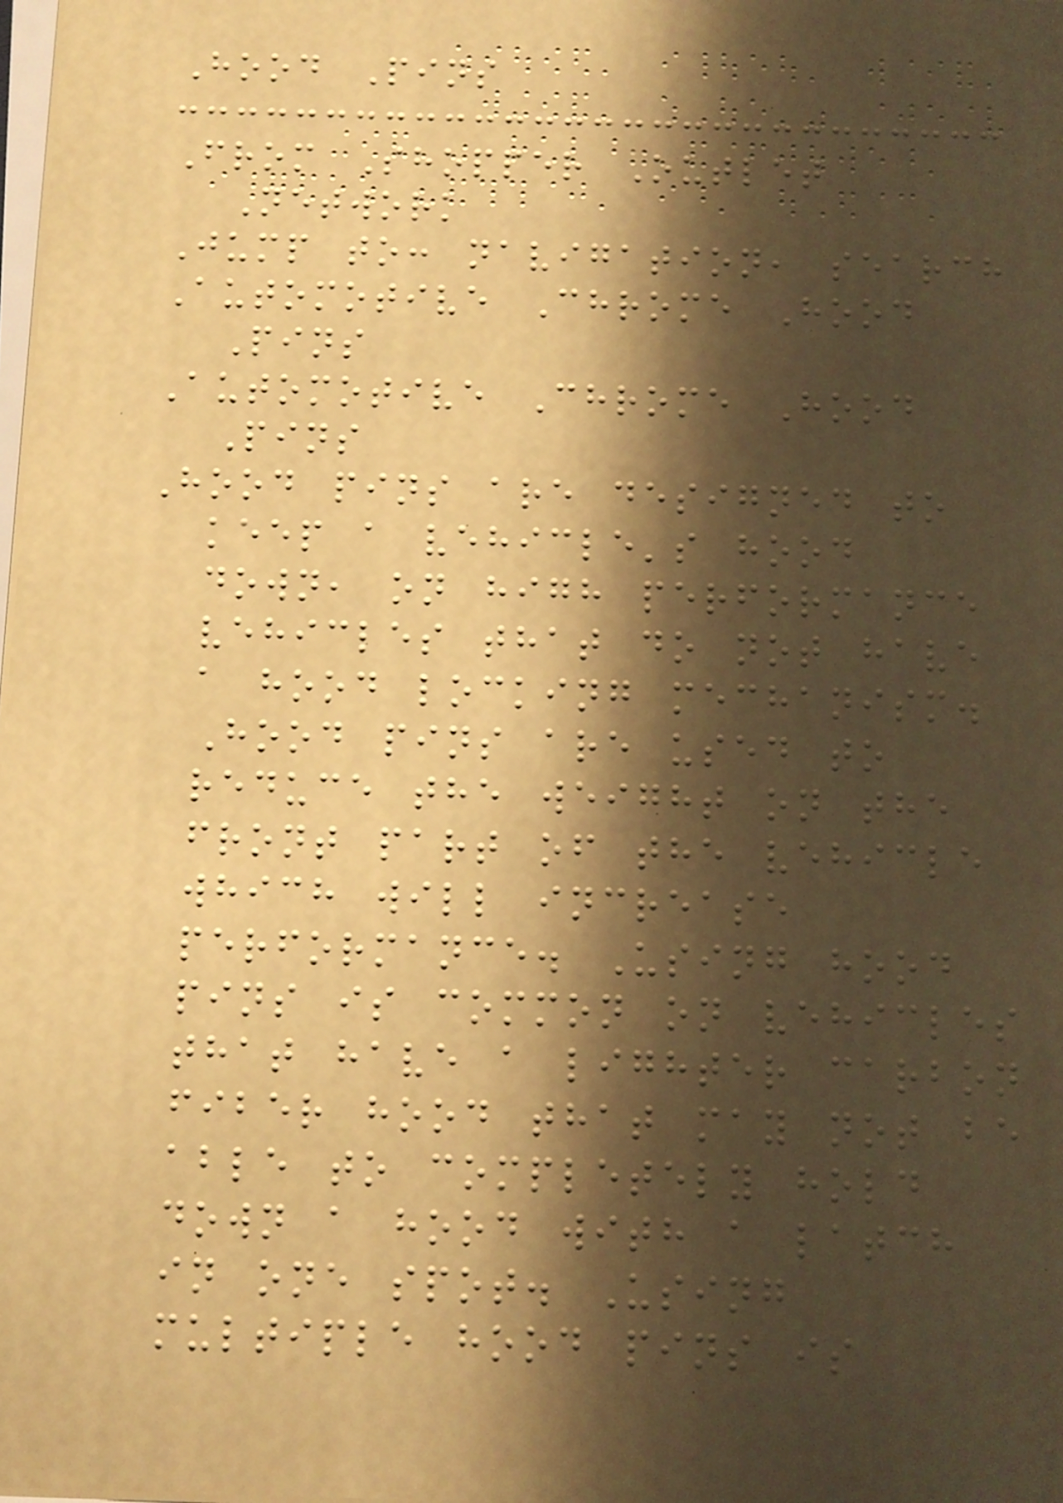Hood Pins
From Shopper Outlet
Network
Jump to: navigation, search
Automotive Chrome Hood
Pins
Automotive Chrome Hood
Pins
Hood pins are designed to
keep a vehicle's hood
down, on high performance
vehicles that do not have
a hood locking mechanism.
Hood pins are used to
reduce the weight on the
front part of the vehicle
which will increase
performance. Using hood
pins is common on vehicles
that have a lighter carbon
fiber hood that may not be
able to completely hold
down a hood with a latch
in one spot. Using
multiple hood pins is
